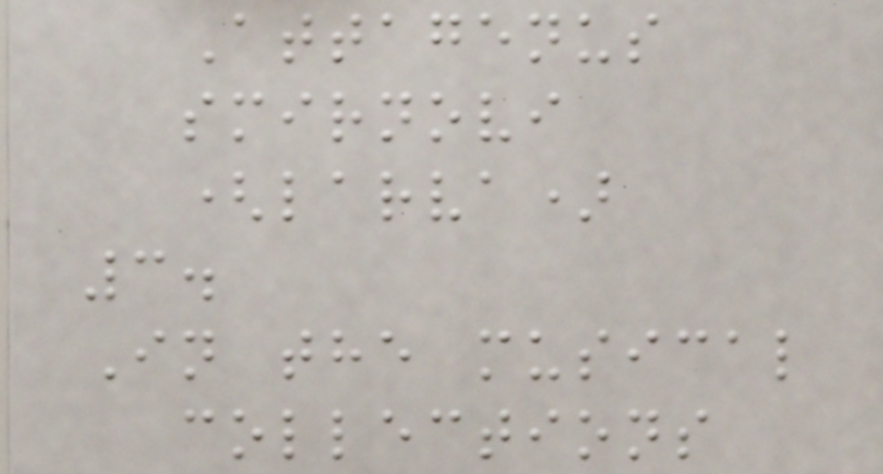Attagenus
smirnovi
(larva)
3.
In the musical
collections
